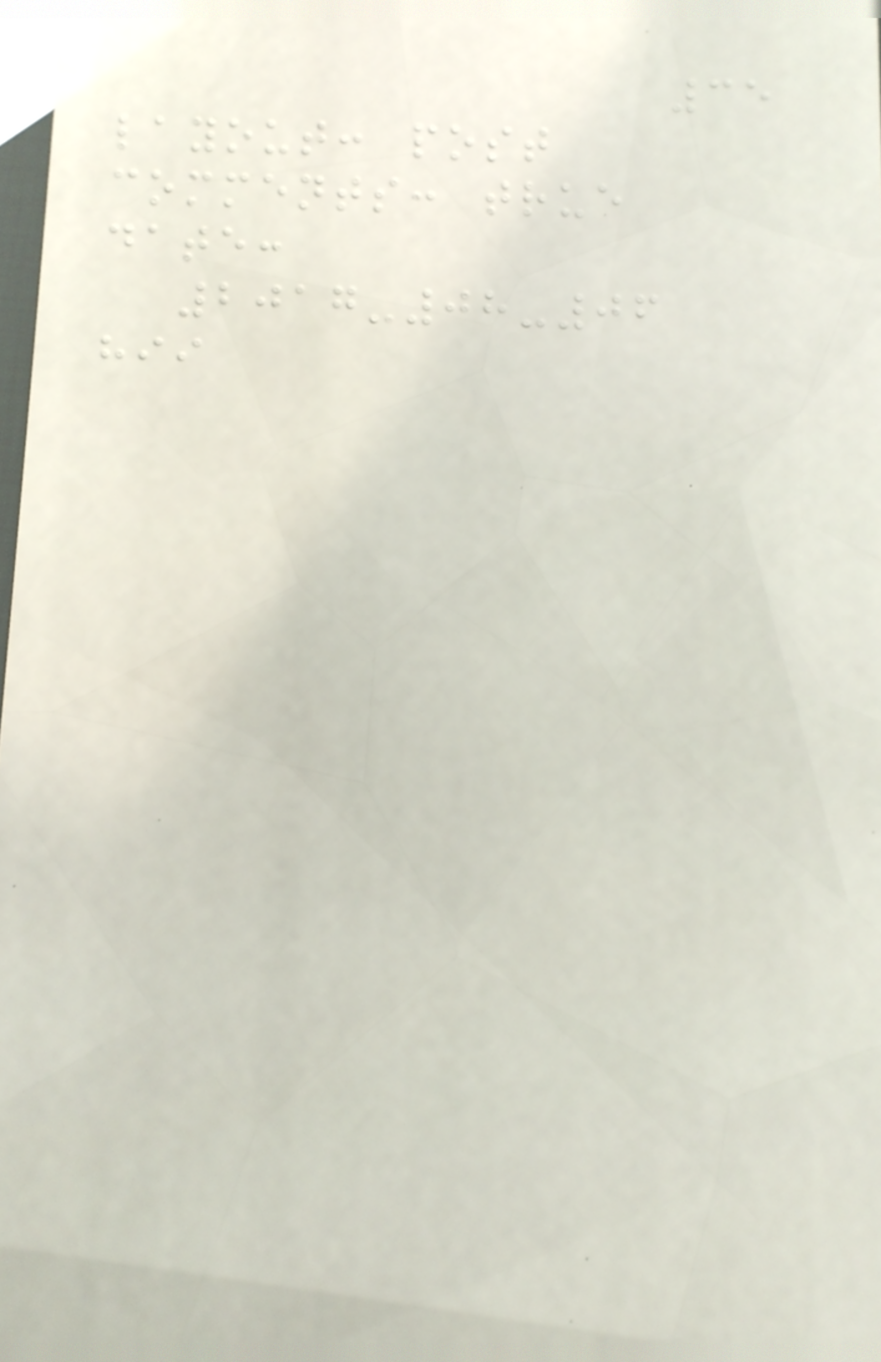35
layout: post
comments: true
date:
2017-08-06
hii
